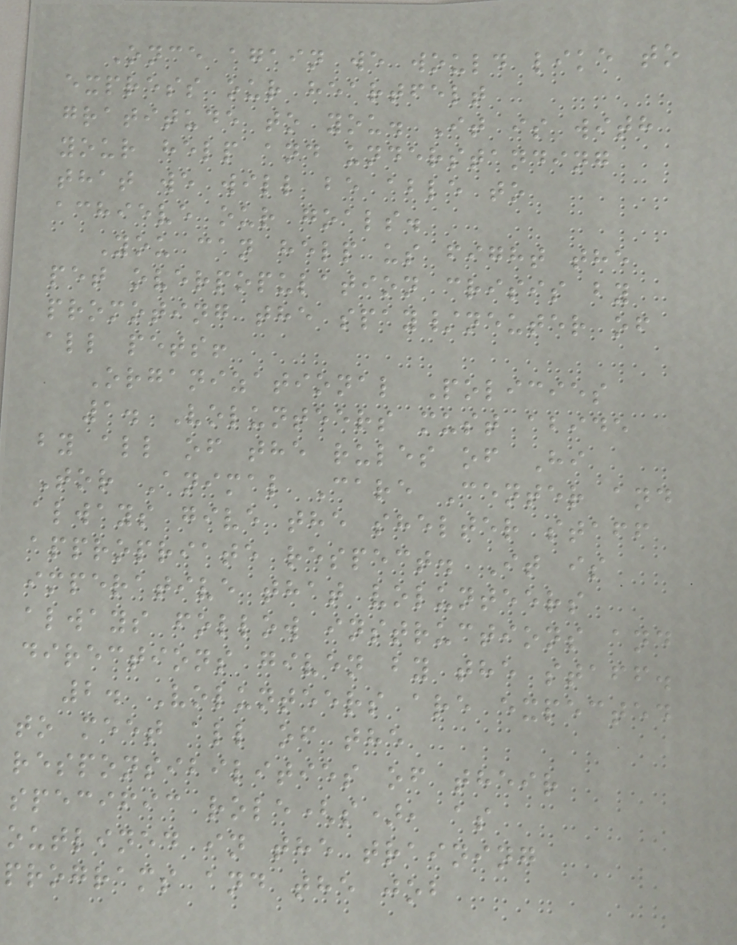Once again we would like to
express our heartfelt
gratitude to you. It is with
your help and understanding
that we will be able to
achieve our goals.
You can help us fight the
pet overpopulation crisis by
promoting the spay/neuter of
all pets!
Organizational Policies
1. Volunteers must abide
by all of the rules of Hi
Tor Animal Care Center and
always give the shelter staff
appropriate respect. It is
imperative that volunteers
always follow instructions and
directions given by the staff.
2. Volunteers are expected
to meet all of the
responsibilities of their
specific role(s), as
outlined in the training
programs and the job
